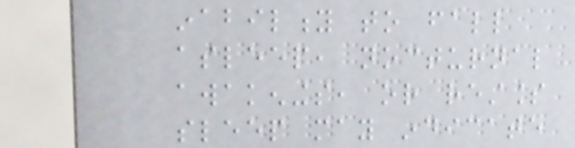inability to fall
asleep, nocturnal
awakenings, or restless
sleep may indicate
